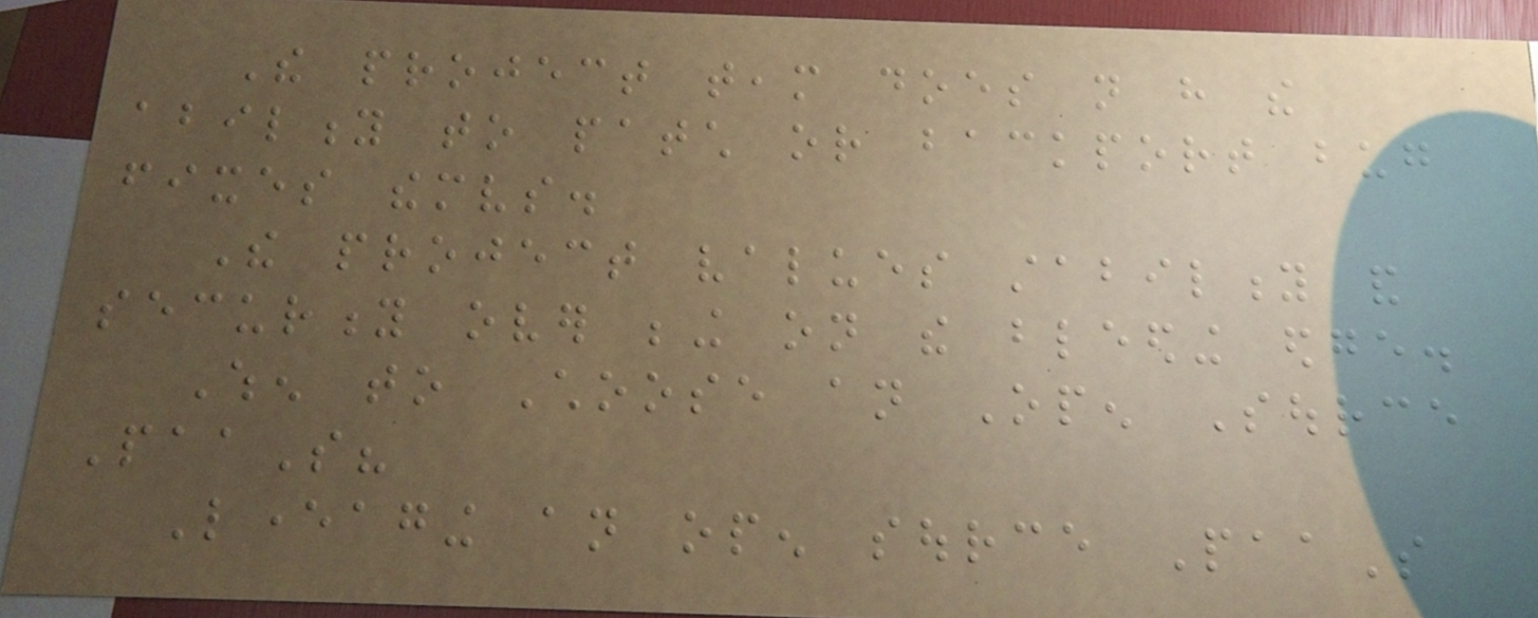The project team does not have the
ability to patch or backport bug
fixes themselves.
The project values stability and
security over being on the bleeding edge.
When to Choose an Open Source
PaaS?
Leveraging an open source PaaS
